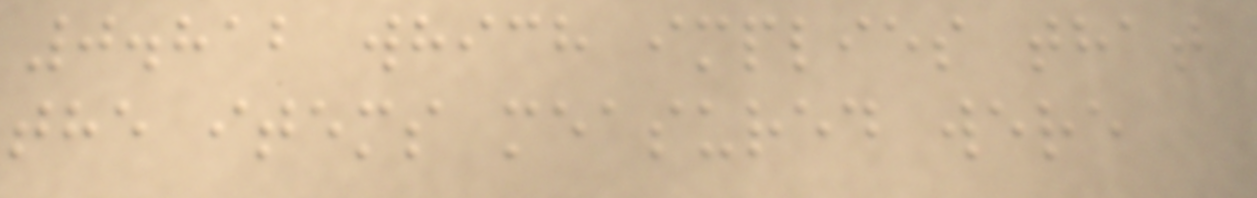0.812 which implies that
the items measured were
